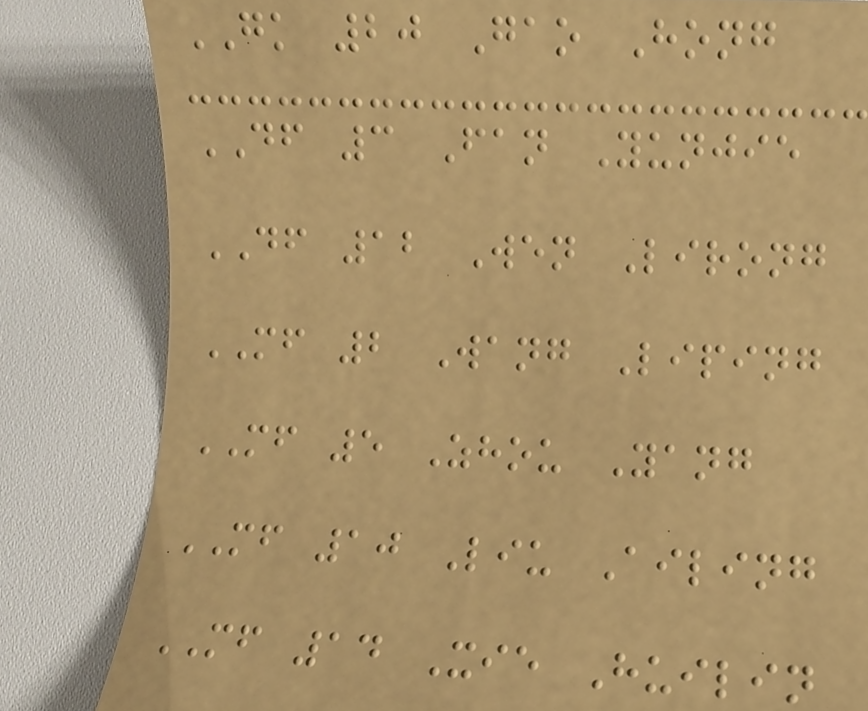GK 20 Gao Hong
DF 3 Fan Yunjie
DF 12 Wen Lirong
MF 2 Wang Liping
MF 5 Zhou Yang
MF 10 Liu Ailing
MF 14 Xie Huilin
